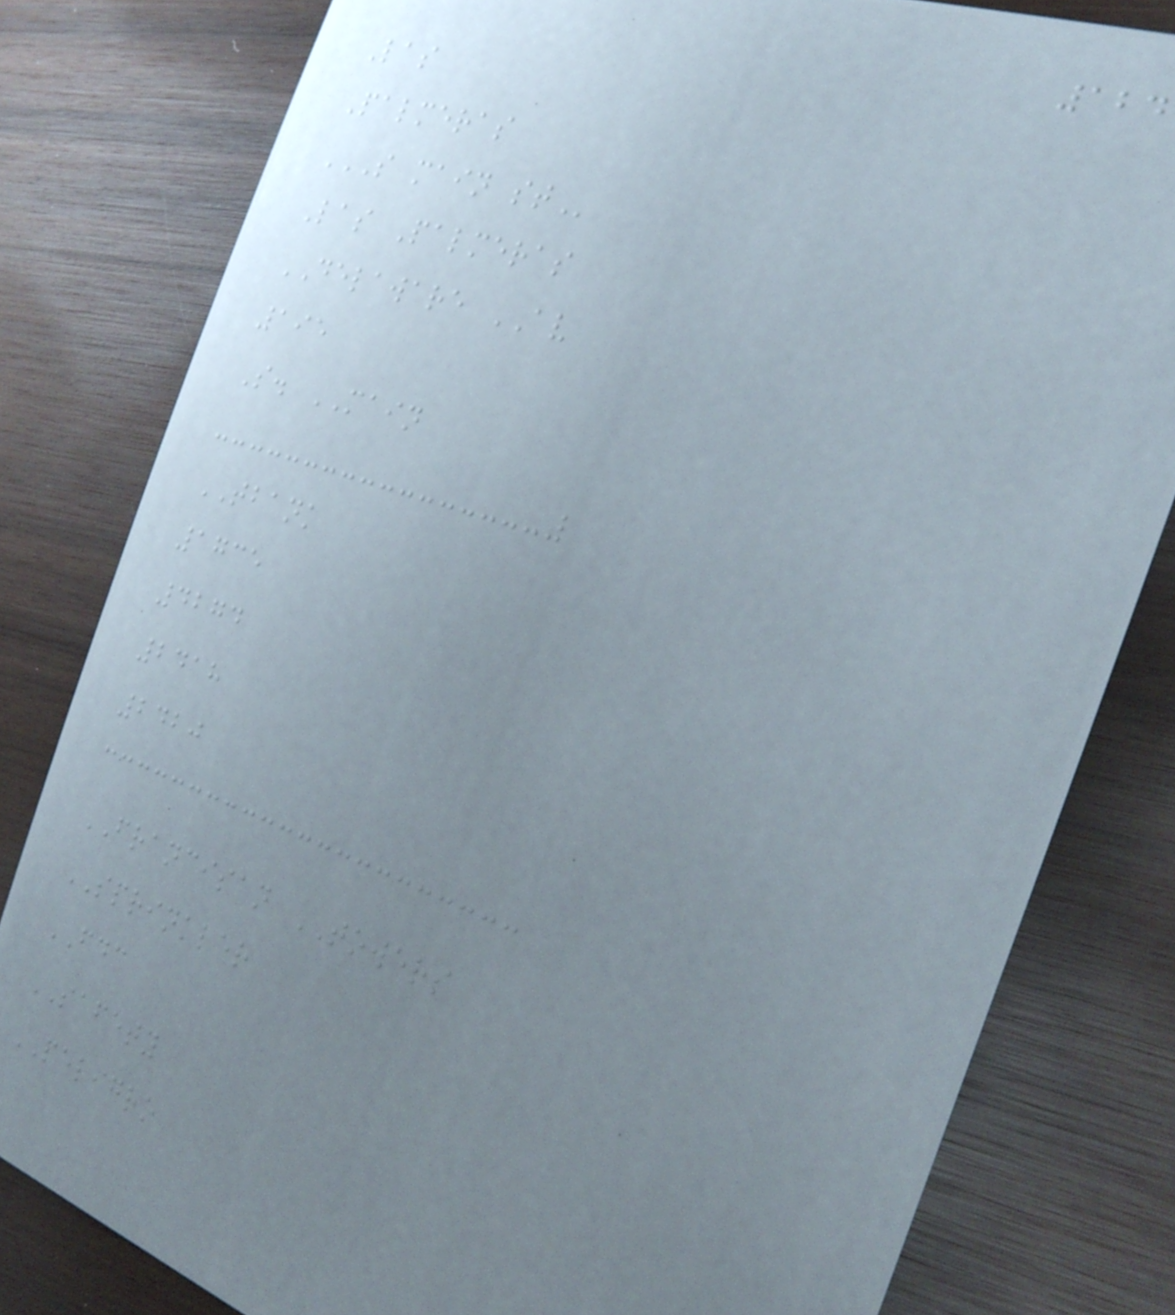124
Las
Palmeras
S MAIN ST
Las Palmeras
DELAWARE AV
195
S. MAIN
TBANK
1735
4274
2418
2420
FRANCISAN TOWERS
SPRINKLER
FDC
SAFETY
PELIGRO
